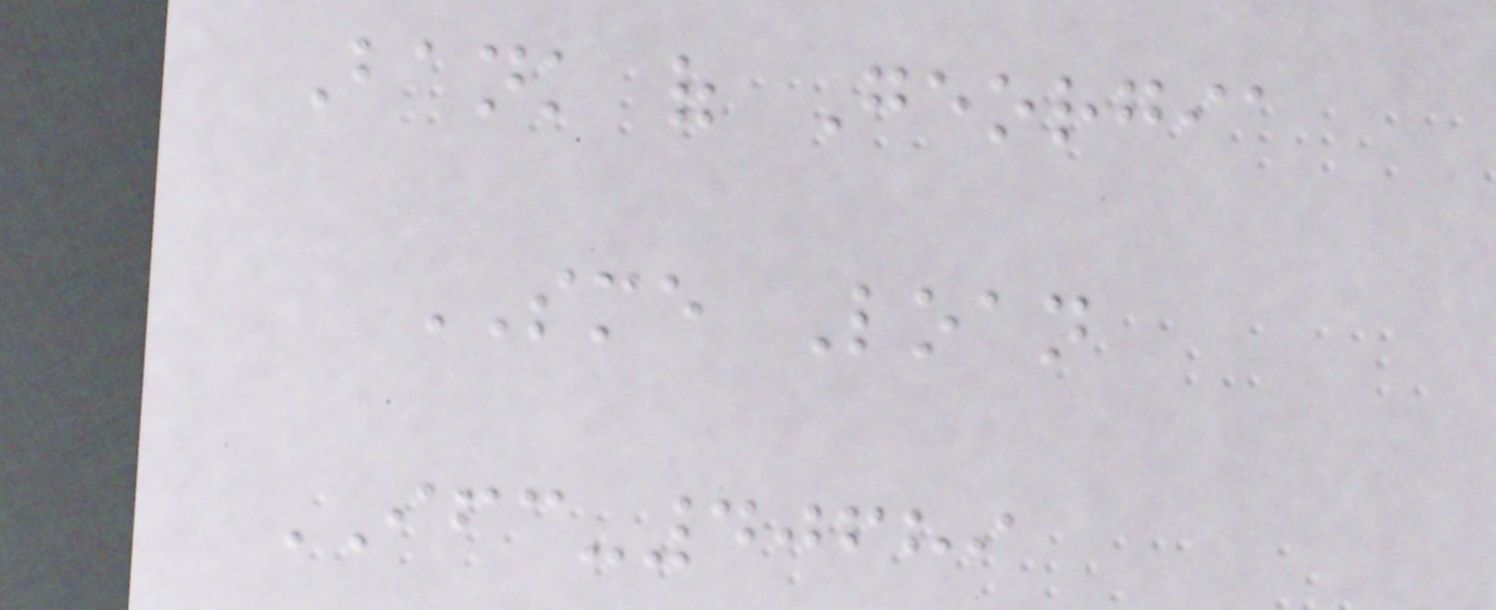Bank of Georgia
SME Loan
IFC-40689
